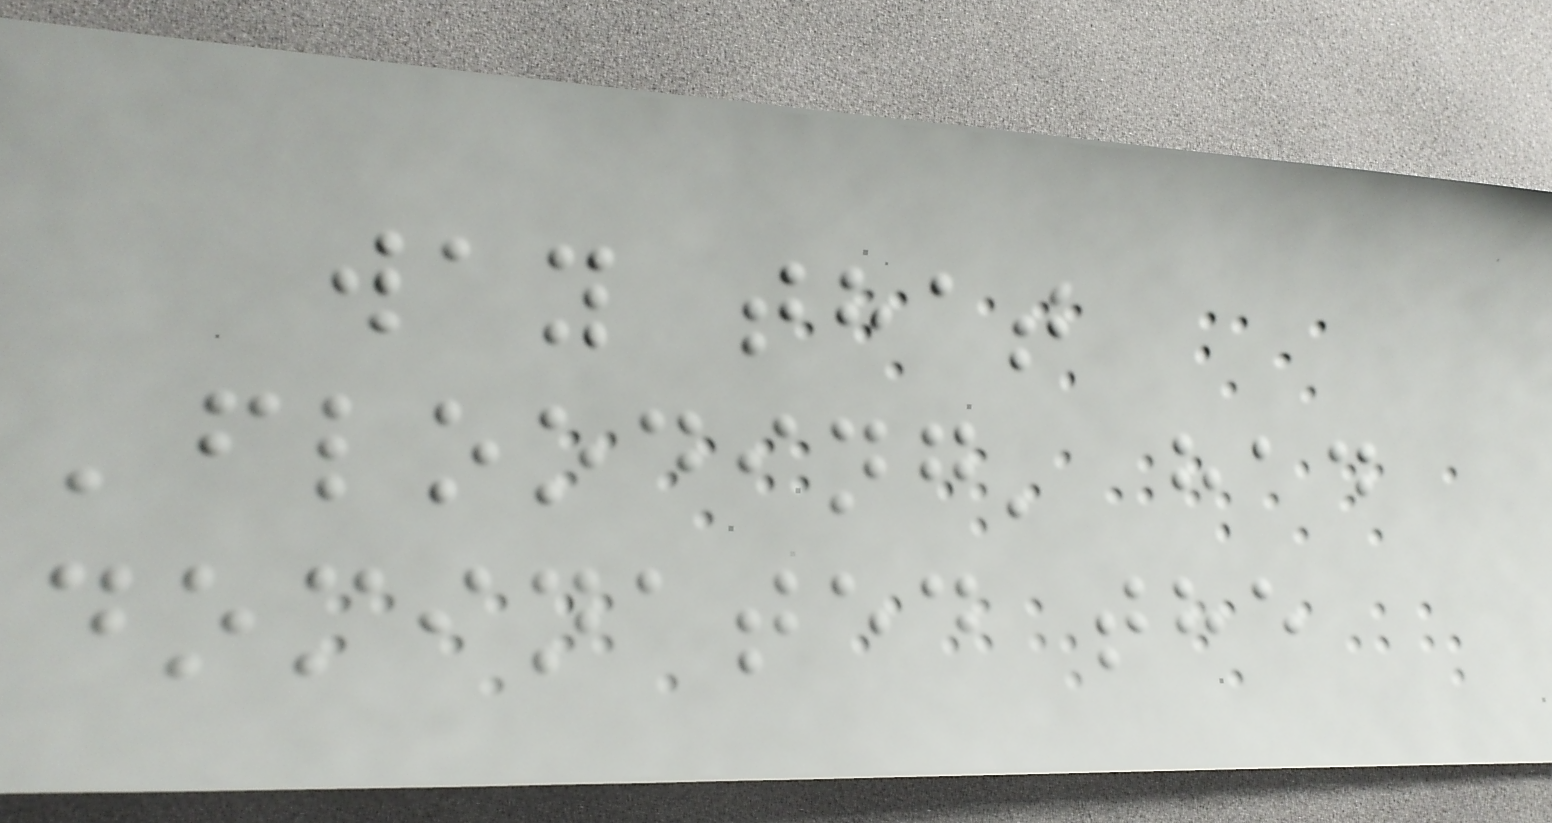way that
'flooding' had
dominated the
